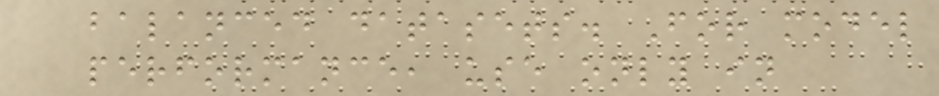balanced datasets. For model
performance, use only in
